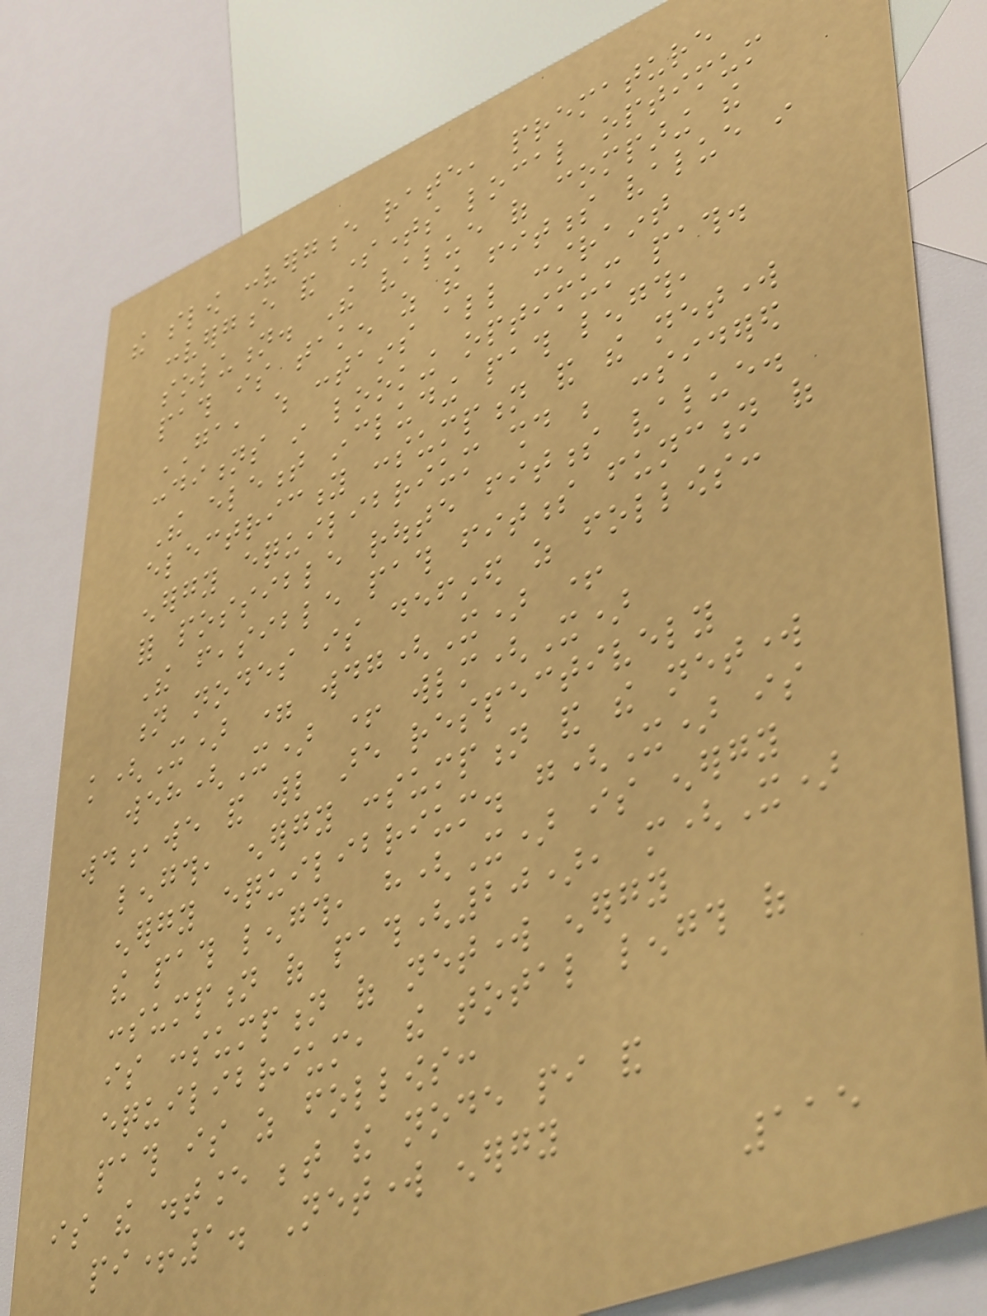the slow convergence rate, premature
convergence and sometimes local optimum
solution. The value of comparing the
path is taken as the fitness value in
GA, which contains all constraint
conditions in looking optimum path.
The element including path length,
electricity consumption and the network
energy equilibrium should be considered
for possible route fitness value.
The feasible path fitness function of
n nodes is defined as follows:
k(X) = wdg(X) +
weh(X) + wlm(X)
wd,we and wl are respectively
length, energy consumption and the network
energy equilibrium. g(X) is
the path length, h(X) is energy
consumption of path(20), m(X)
is consumption of network energy
equilibrium, the total length of
path is as follows:
is the distance between the node pi and
pi+1. Network energy
115
